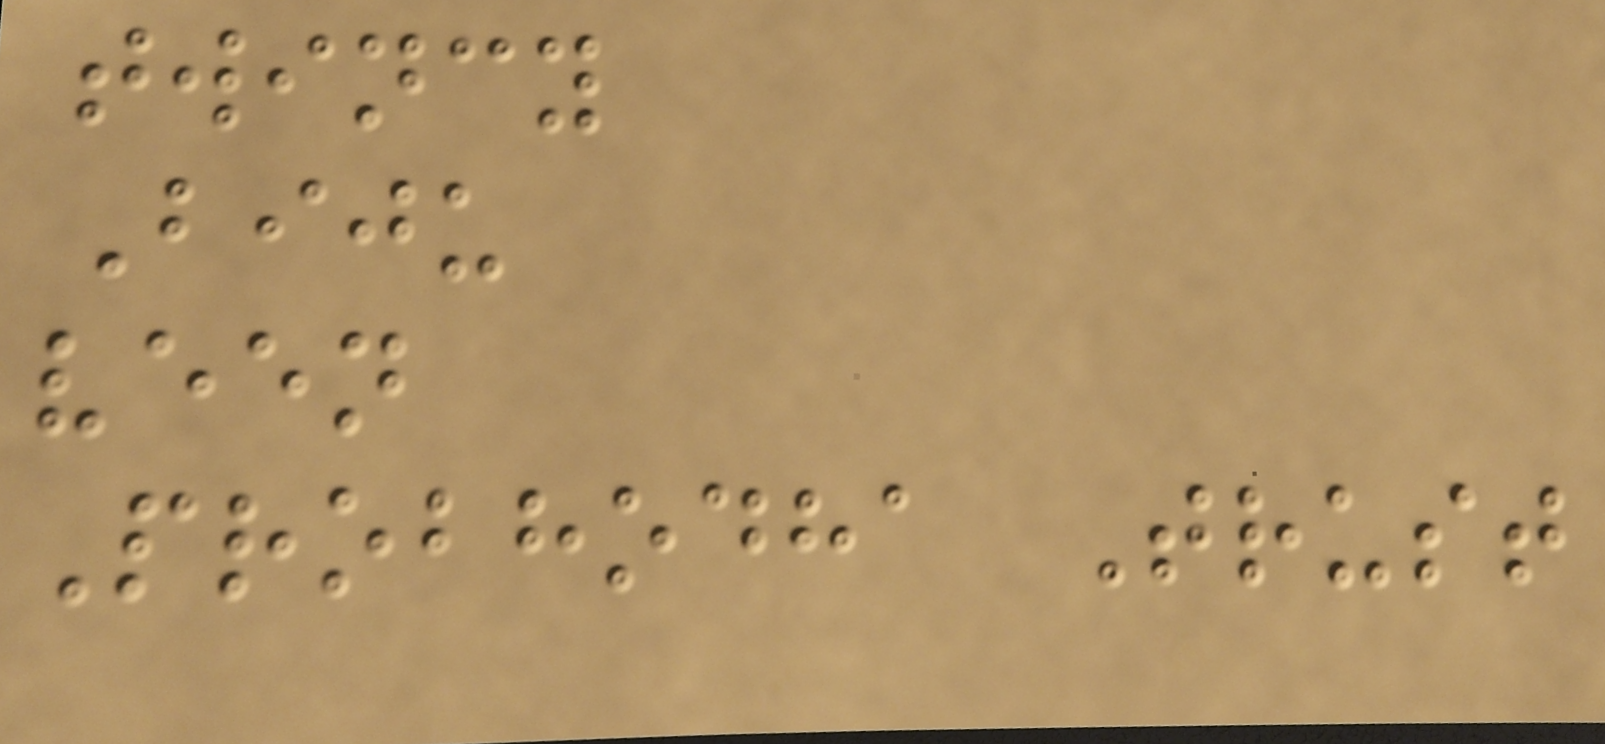twincy
Biju
veen
Probhodha Trust
